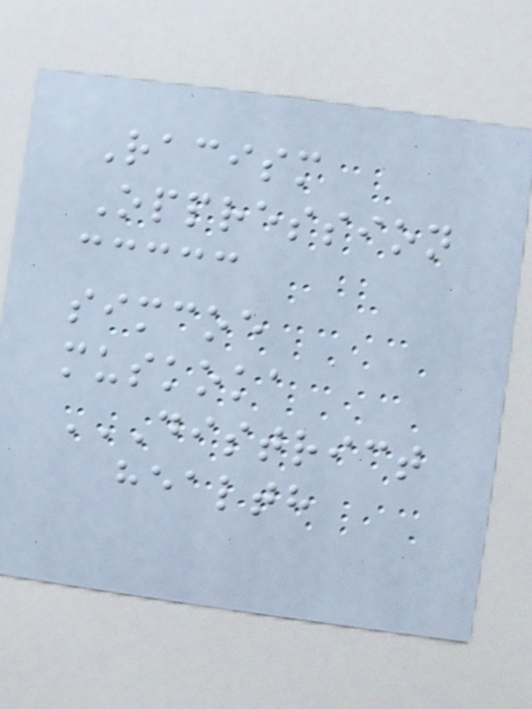Racism
Oppression
simcoe
muskoka
DISTRICT
HEALTH
